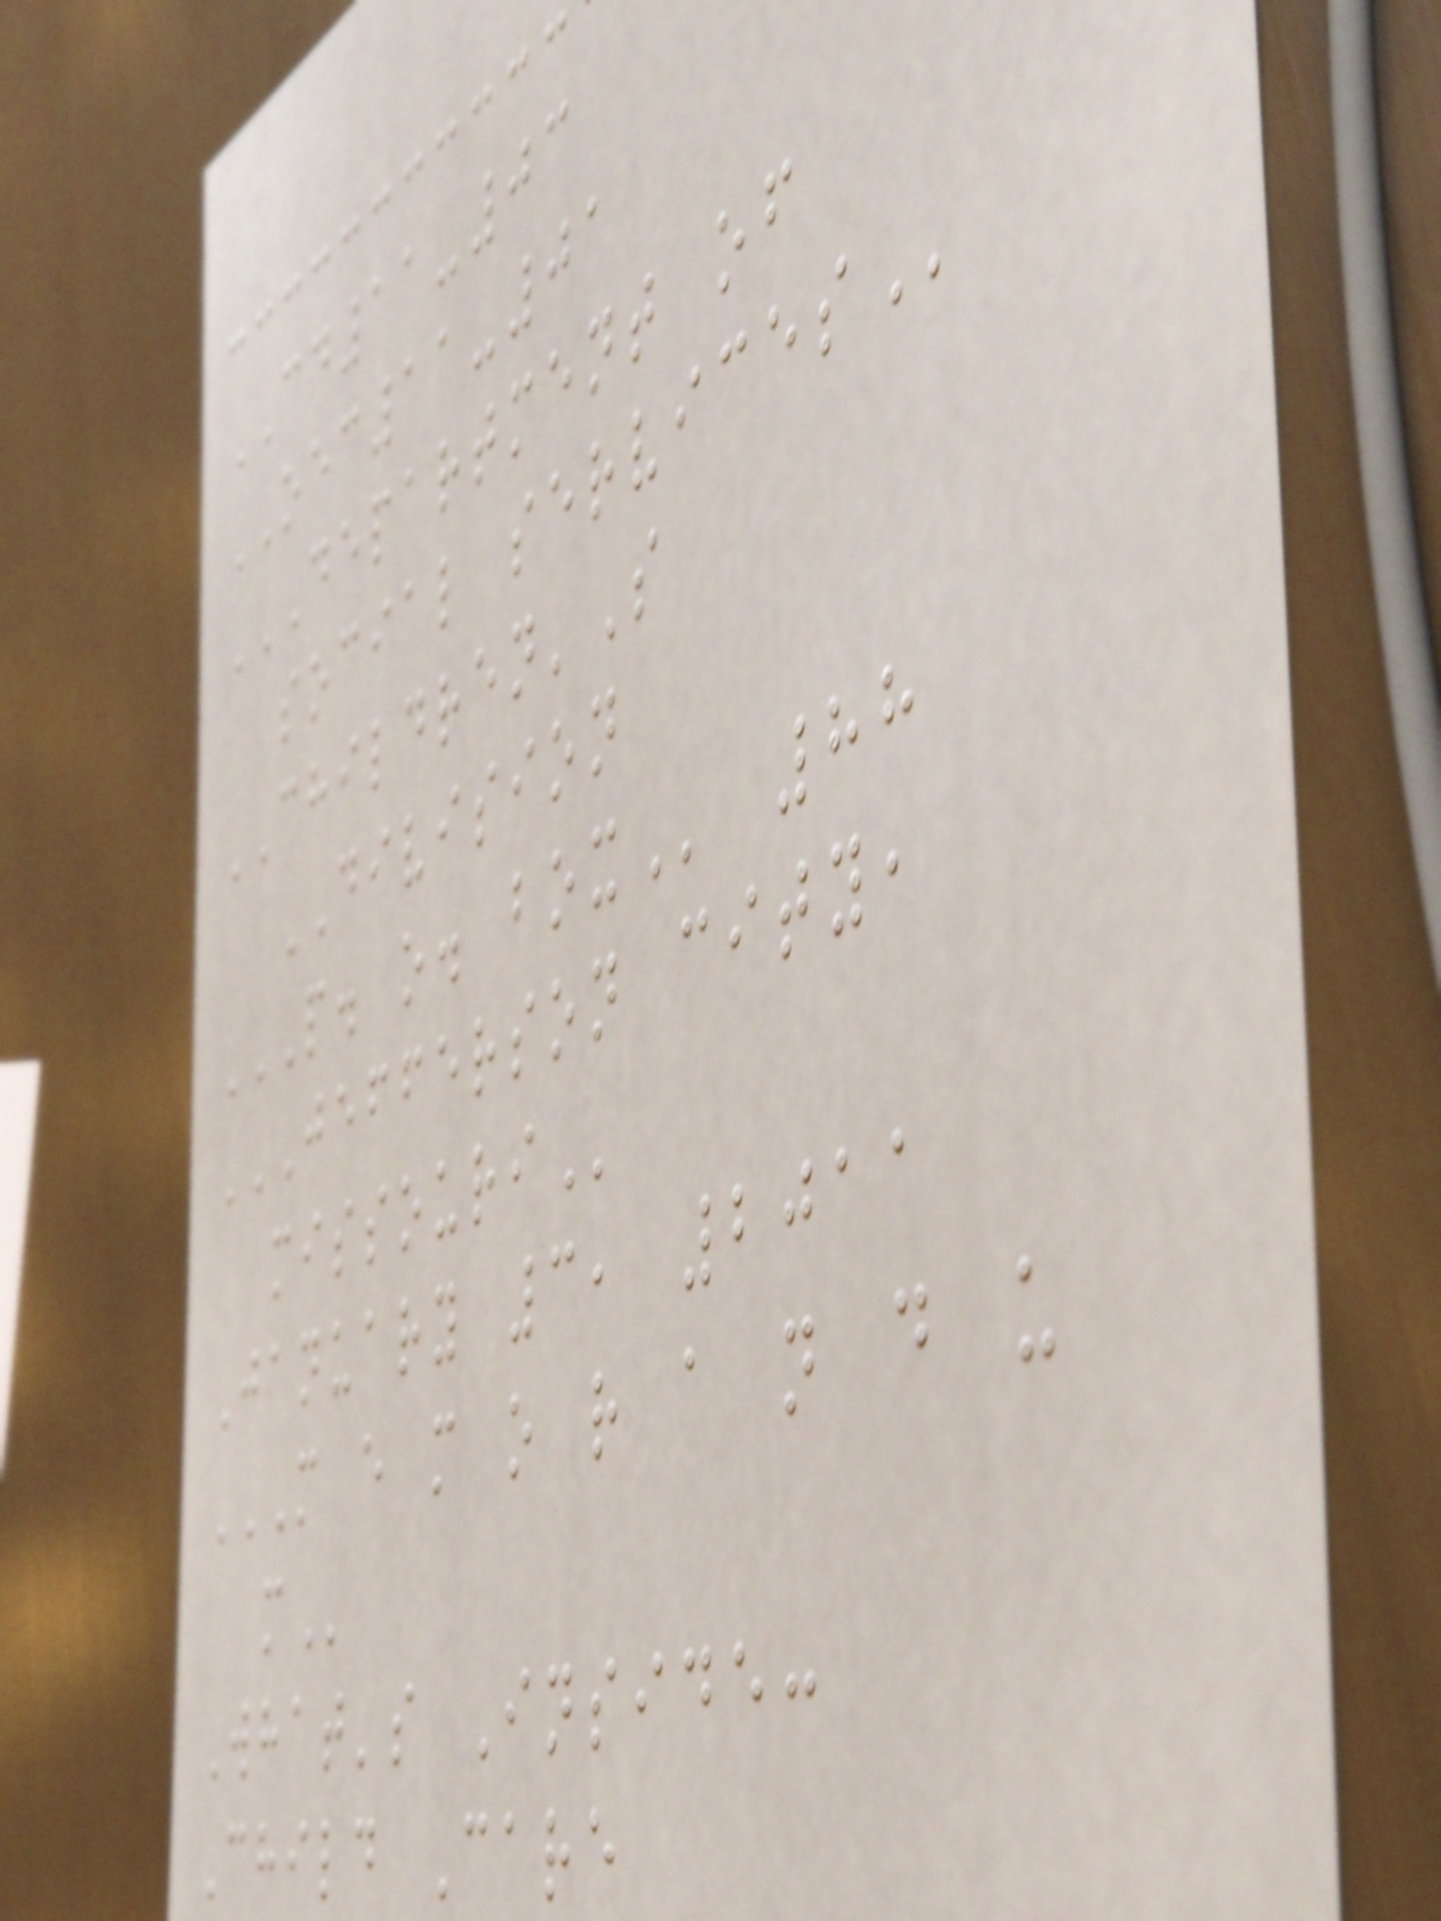CD11-03
OEC11-01
DEPARTMENT OF
social
CHILDREN'S
DIVISION
P. O. BOX 88
JEFFERSON CITY,
January 3, 2011
M E M O R A N D U
What's Inside:
Child Care
